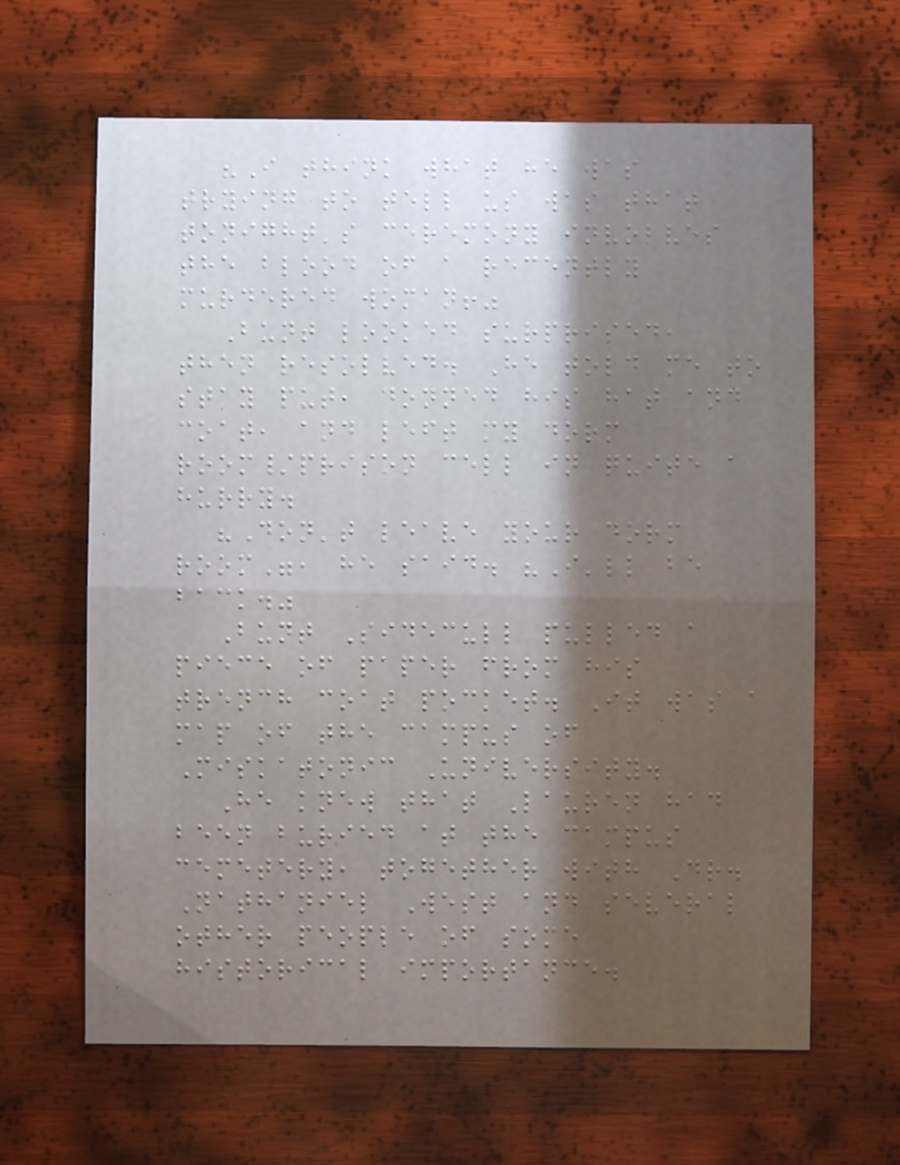"I think what he was
trying to tell us was that
tonight's ceremony involves
the blood of a recently
murdered woman!"
Bunt looked surprised,
then resolved. He told me to
stay put, donned his hat and
coat, and left my dorm
room/prison cell in quite a
hurry.
"Don't leave your dorm
room", he said. "I'll be
back."
Bunt Sidecull pulled a
piece of paper from his
trench coat pocket. It was a
map of the campus of
Miskatonic University.
He knew that Lauren had
been buried at the campus
cemetery, together with Dr.
Nathaniel West and several
other people of some
historical importance.
